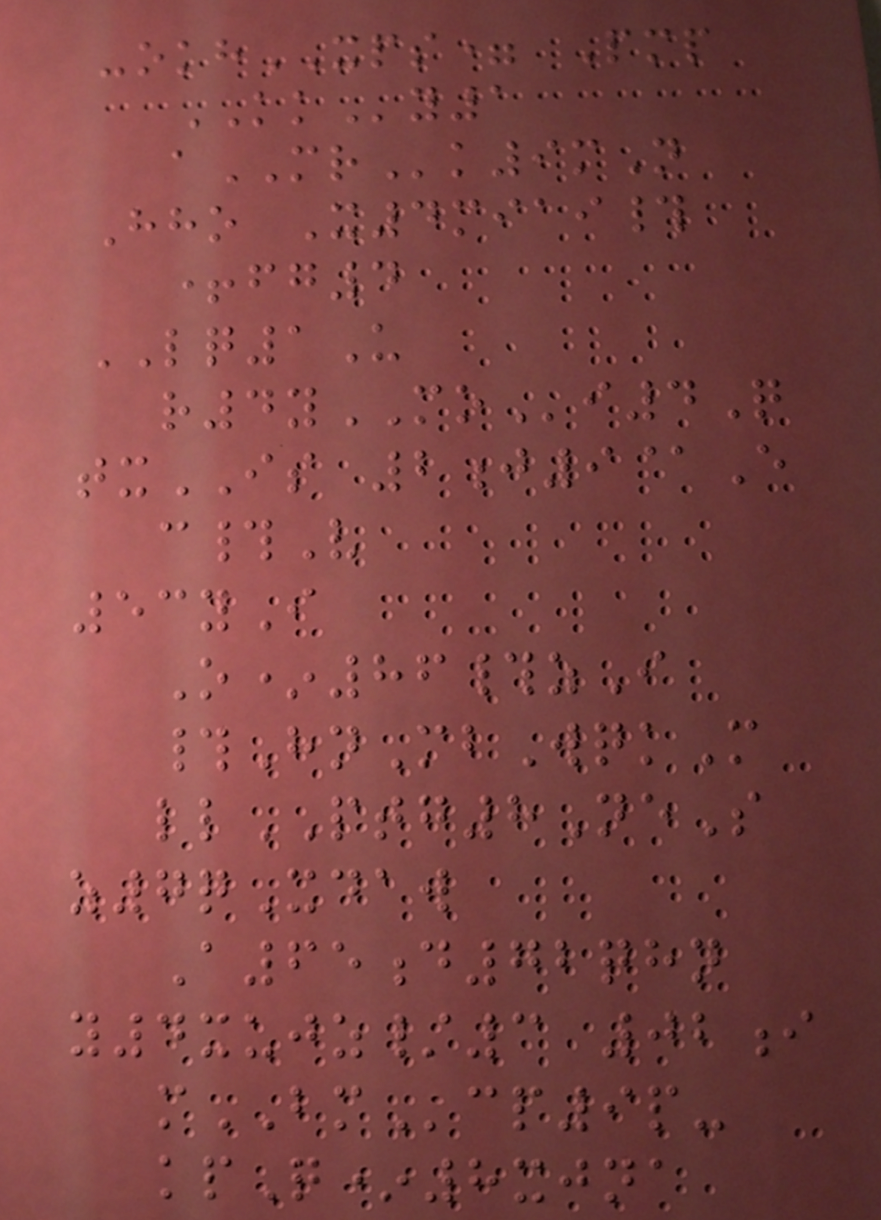-okhXPS= Pmp
KKy1
aMRk9mN
Hho X4miai#
+fg4
LQ1U
r4yMOi4Q
txIS 2j9@E
c#V
53yI
O*86#zI
#HnMbWqkM
llPTG8NeS
z7qXdaw
A65d72qhn
y4xujz/3 02i
mBMcp9p-
kpQ*8xjna
